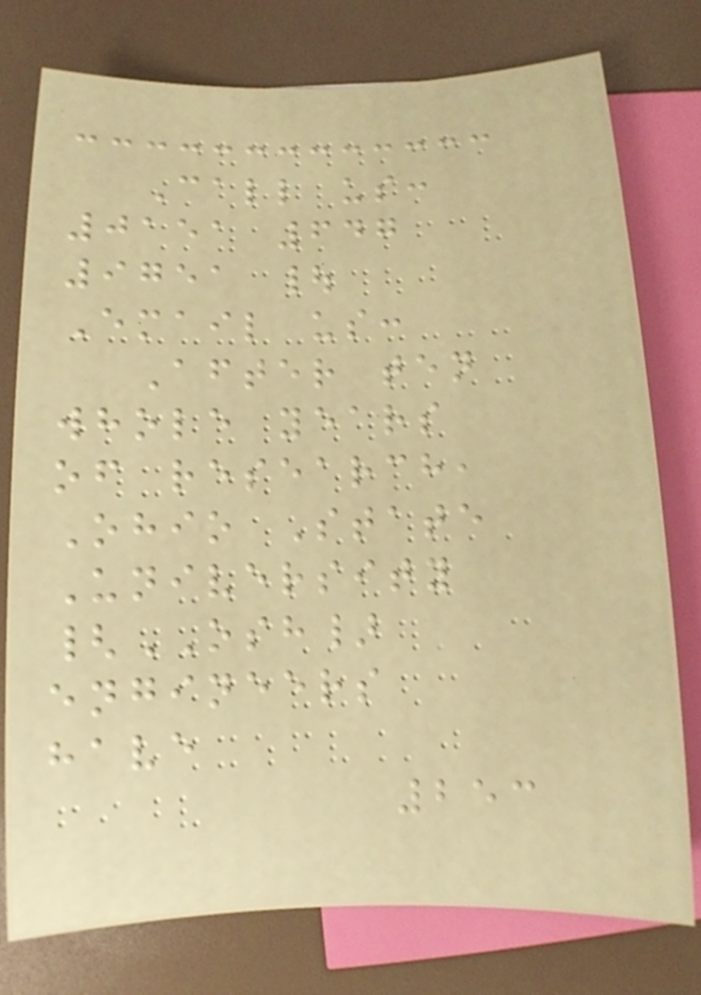Call us:
0151 647
9751 |
Email us:
After ten
whole years
of research,
Ohio State
University
{OSH}
engineers
have
253
